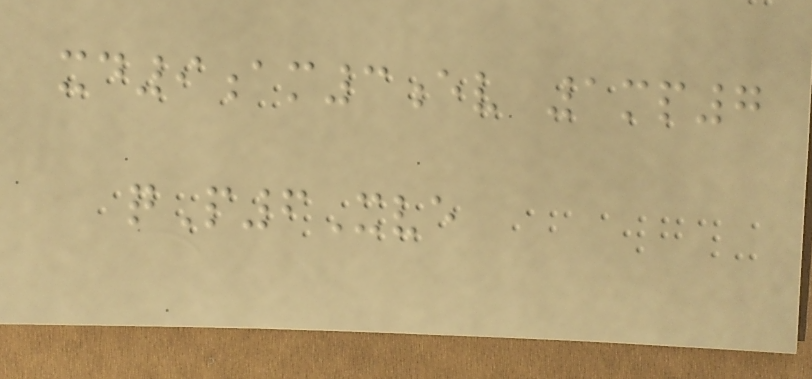xd9am3ev 1mp7
qP6Xve
